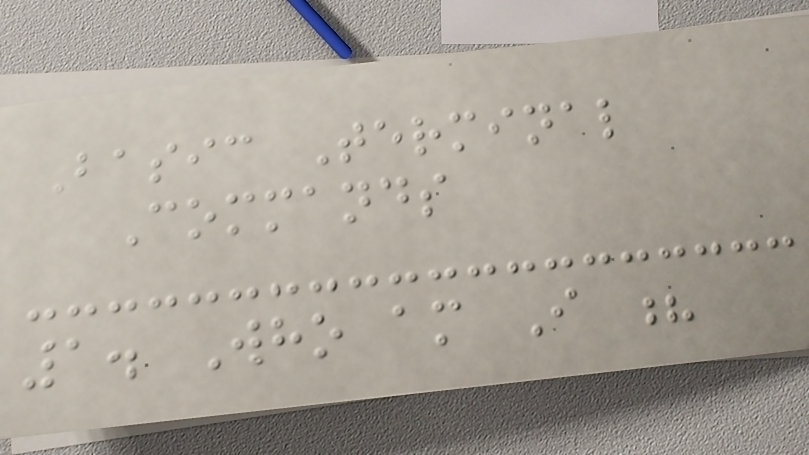Basic Terminal
Commands
1. Who am I ?
